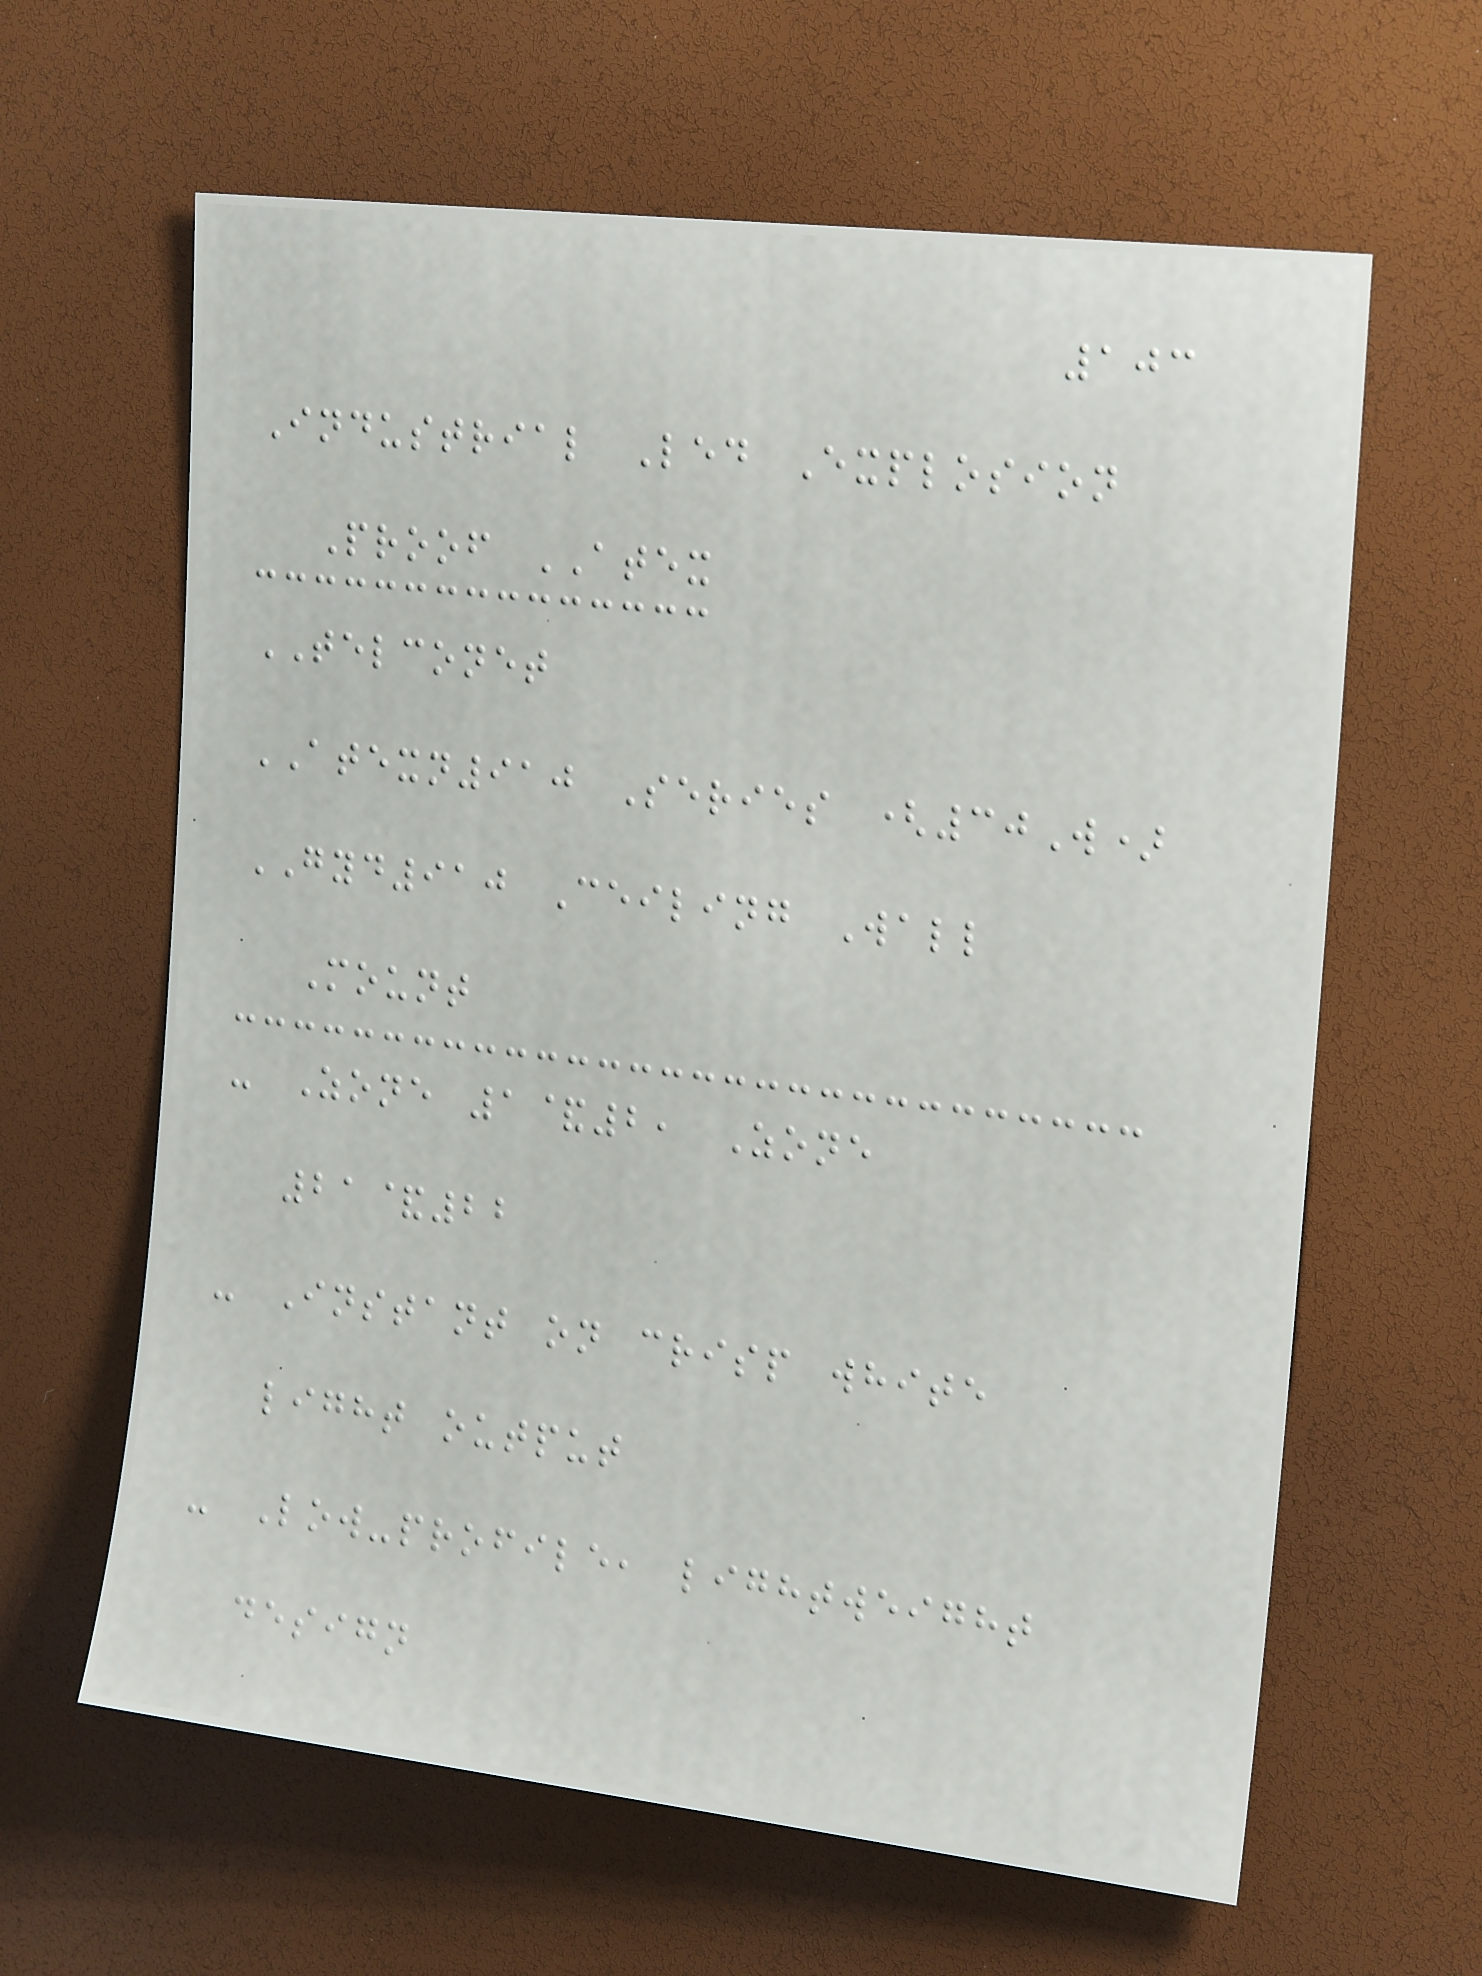103
Industrial Led Explosion
Proof ATEX
TELCONET
ATEXN910 Series (30W)
GYD910 Ceiling Wall
Mount
- Zone 1&2, Zone
21&22
- Instant on crisp white
light output
- Low-profile, lightweight
design
